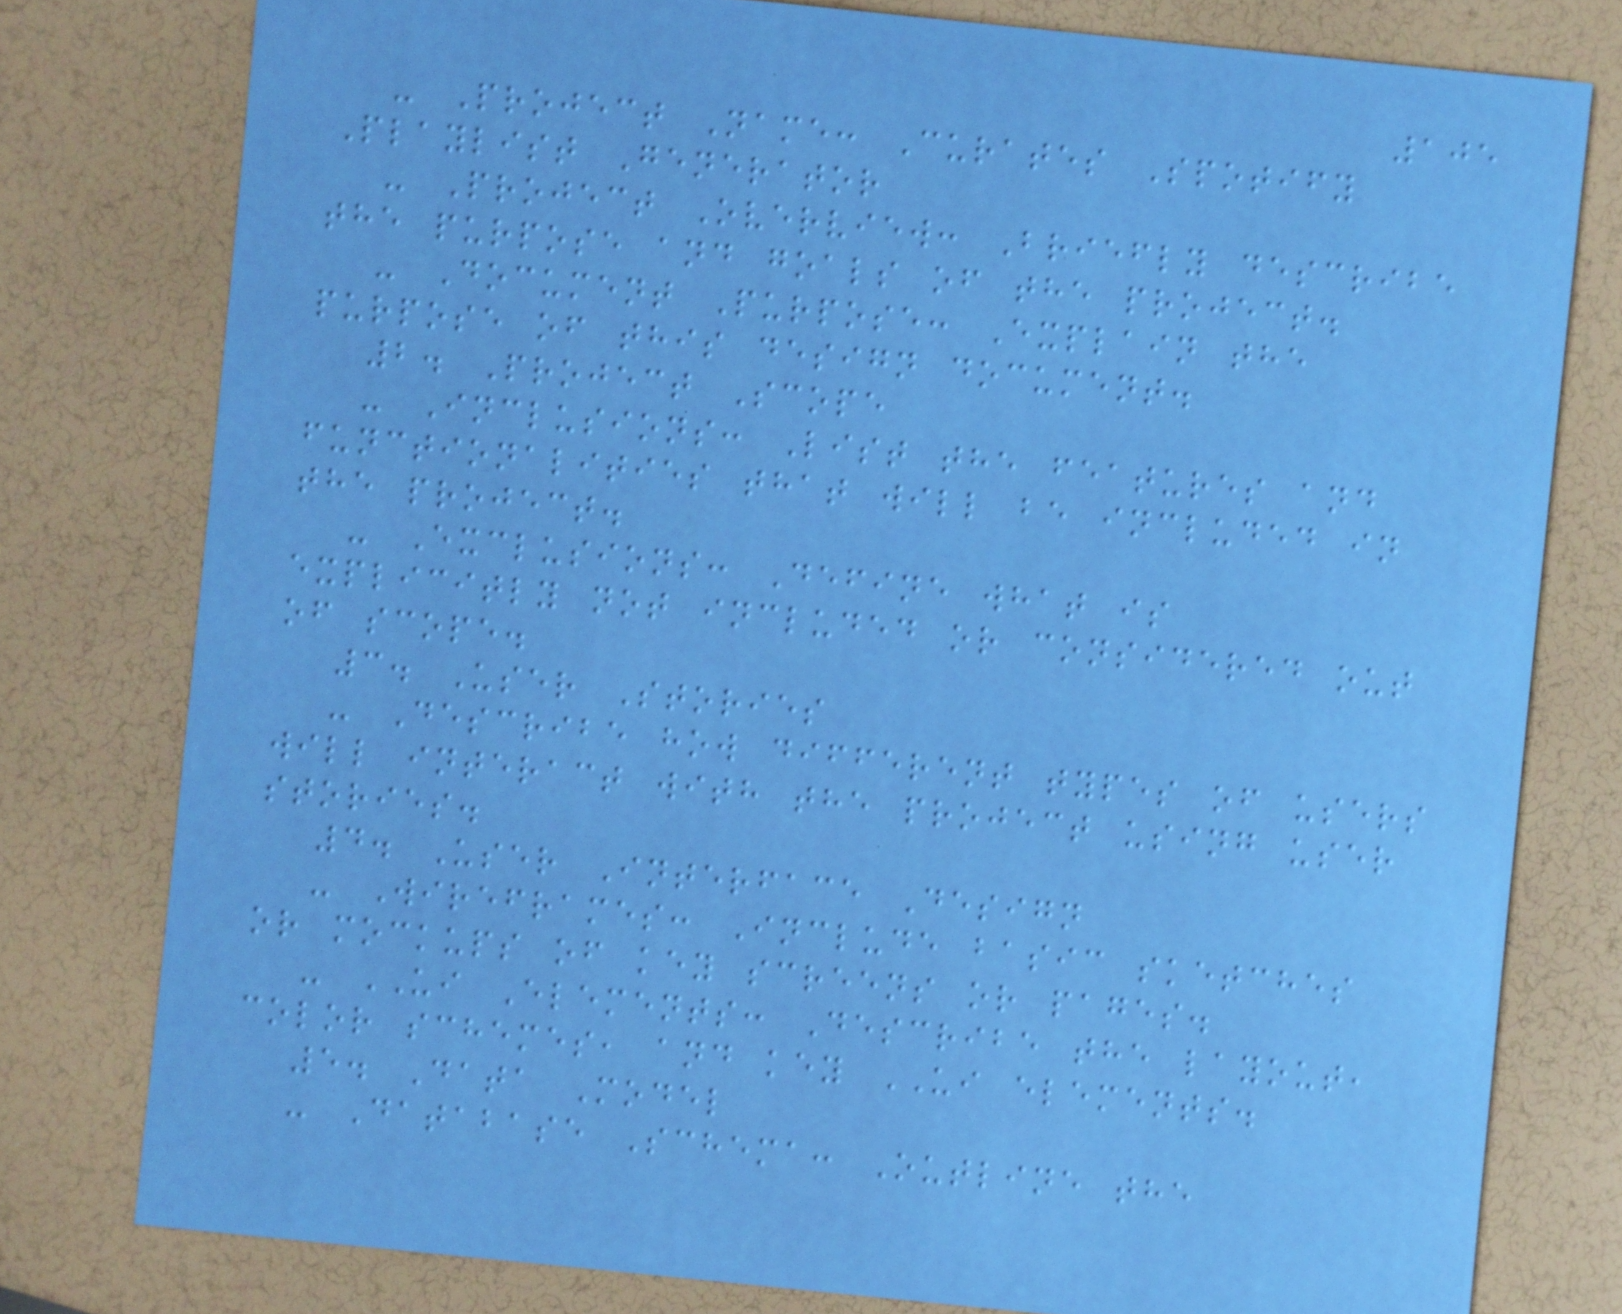105
- Project Name: Curates Spotify
Playlist Generator
- Project Overview: Briefly describe
the purpose and goals of the project.
- Document Purpose: Explain the
purpose of this design document.
2. Project Scope
- Inclusions: List the features and
functionalities that will be included in
the project.
- Exclusions: Define what is
explicitly not included or considered out
of scope.
3. User Stories
- Describe how different types of users
will interact with the project using user
stories.
4. User Interface Design
- Wireframes: Include basic sketches
or mockups of key screens or pages.
- UI Elements: Describe the layout,
color schemes, and key UI elements.
5. Data Model
- Database Schema: Outline the
